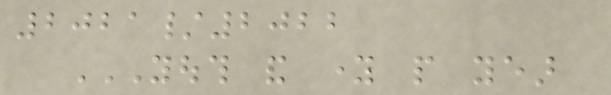2021/2022
YOUTH AND YOUNG PEOPLE YEAR
